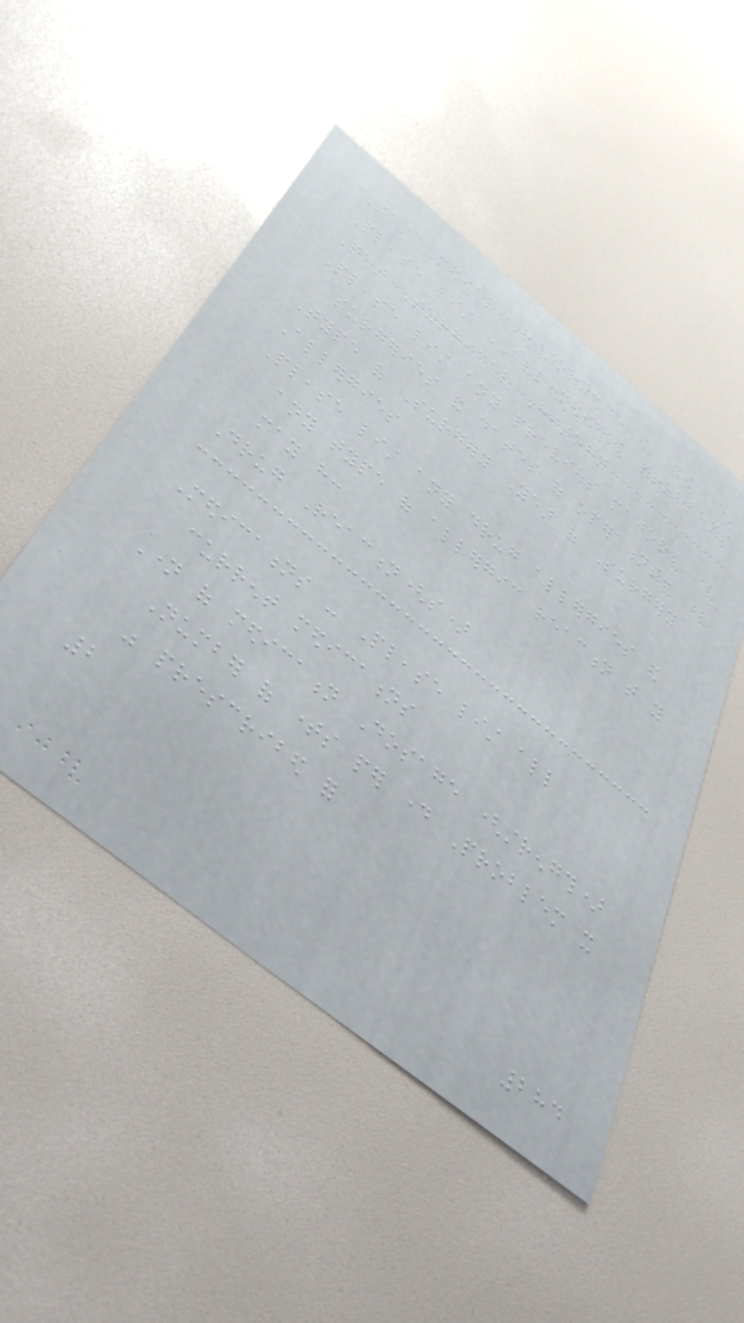Past Medial History:
Please list ALL medical problems
Past Surgical History
Please list any previous major
surgeries and dates of operations:
Type of Surgery Year of Surgery
Allergies
Please list any drug allergies and
any type of allergic reaction that you
may have:
Drug Reaction(s)
Medications - Please list all
current medications
Name of medication Dosage (strength)
Number of times per day Problem it
was prescribed for
2
284
